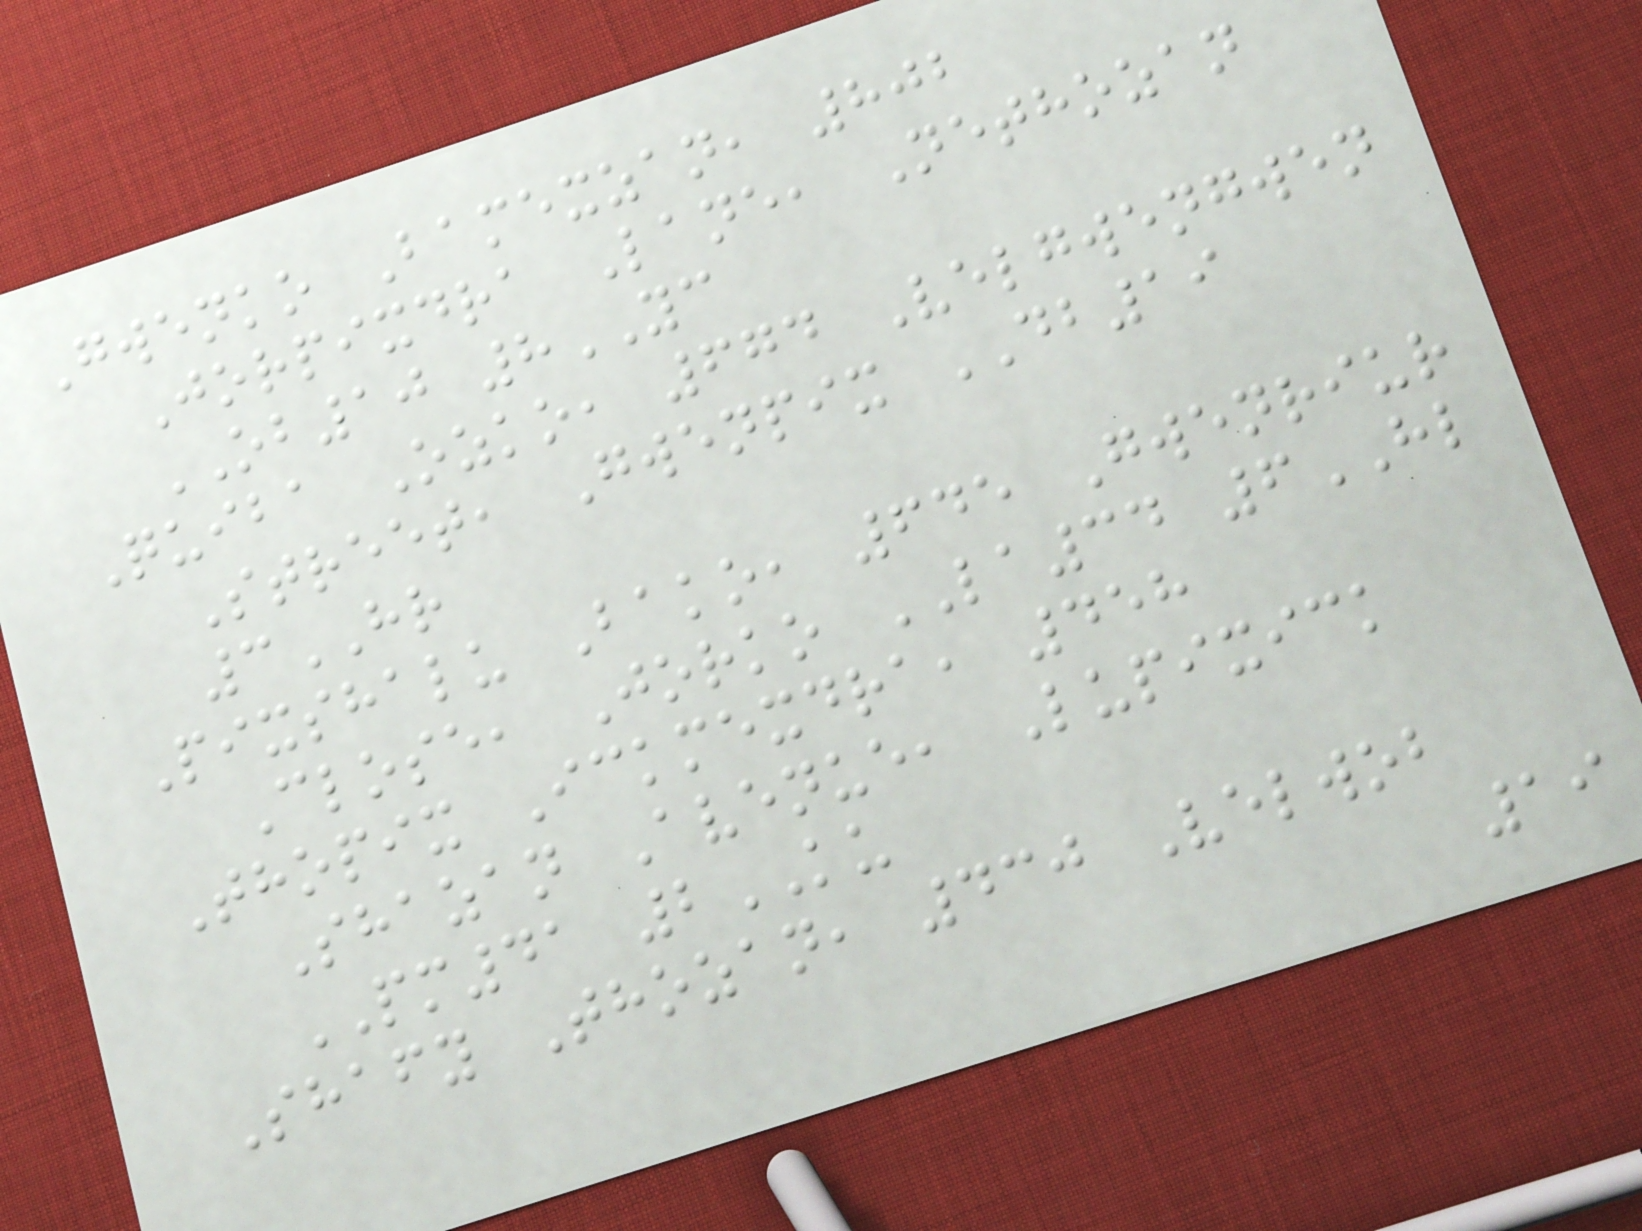Gwenko Bamexzan, 802
Jorpixdra Lane, Nethozan
OB10 8YC
Quiba Ozko, 674 Velgwengwen
Street, Gwenpix DB19
3HR
Pixshalu Bako, 645 Gwenriur
Close, Jorko LA34 6HL
Thopix Ickmexdra, 458
Shazan Avenue, Lupixick
PM41 2KU
Shafy Thozan, 430 Velwob
19
